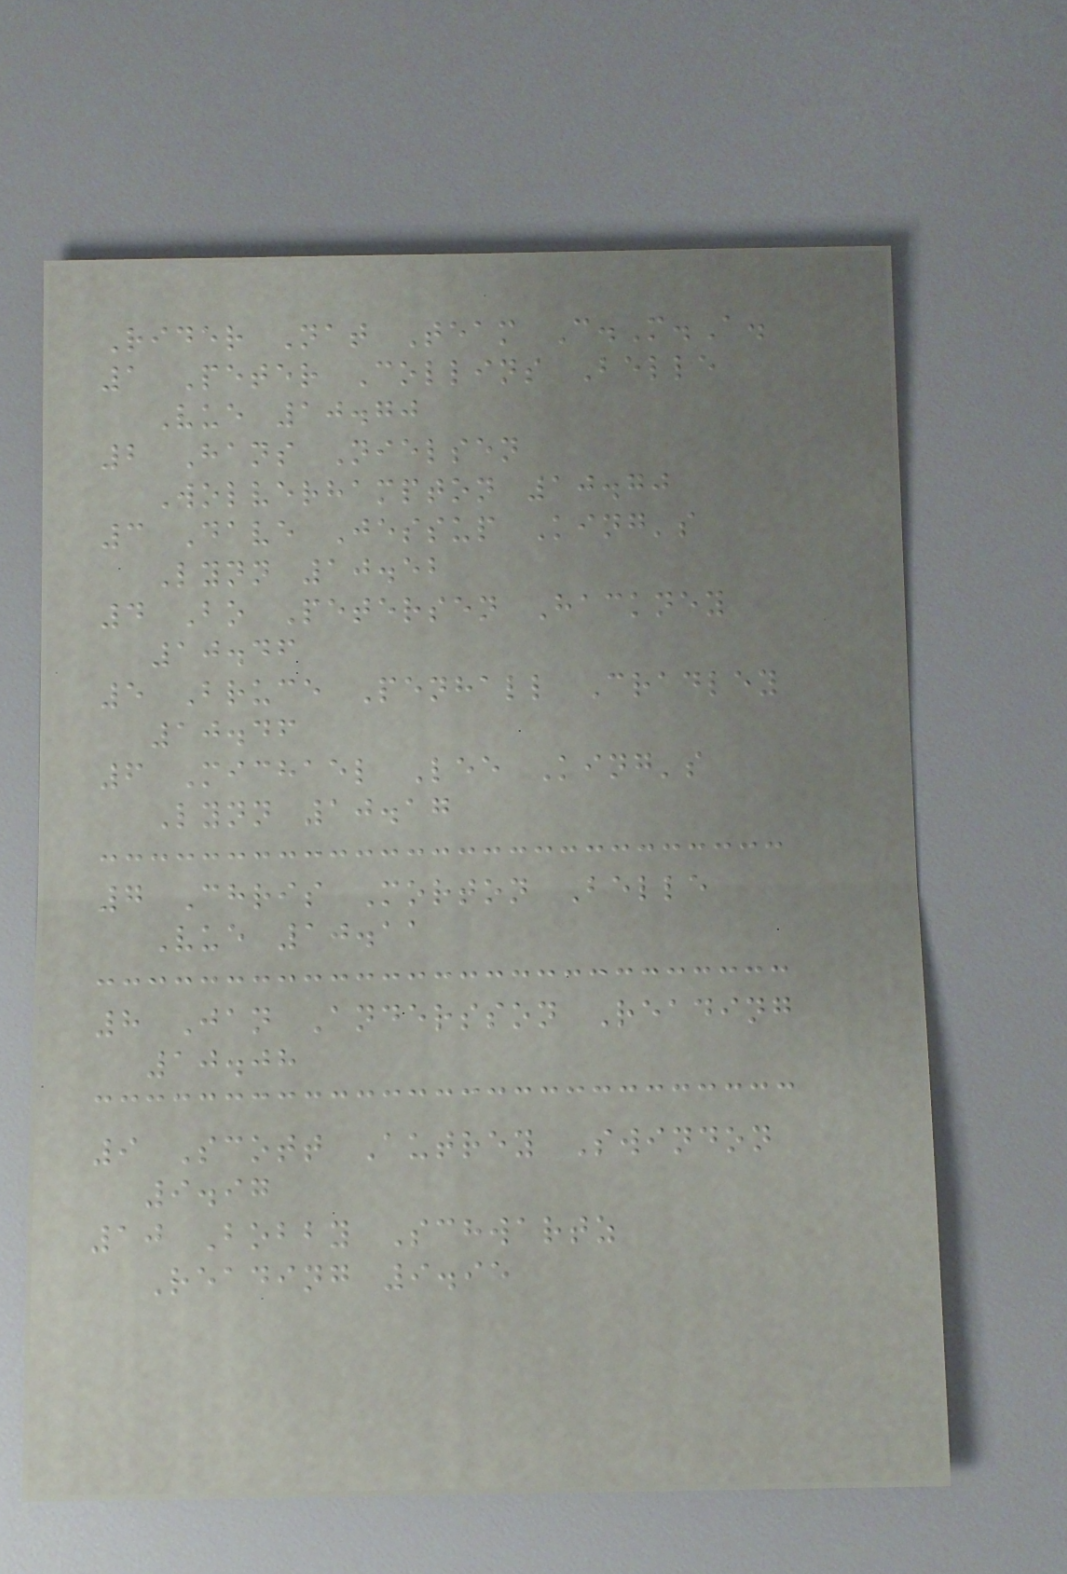Rider Nat Team C.M.A.
1 Peter Collins Belle
Vue 10.70
2 Hans Nielsen
Wolverhampton 10.70
3 Dave Jessup King's
Lynn 10.52
4 Bo Petersen Hackney
10.46
5 Bruce Penhall Cradley
10.46
6 Michael Lee King's
Lynn 10.17
7 Chris Morton Belle
Vue 10.11
8 Jan Andersson Reading
10.08
9 Scott Autrey Swindon
9.97
10 Bobby Schwartz
Reading 9.95
